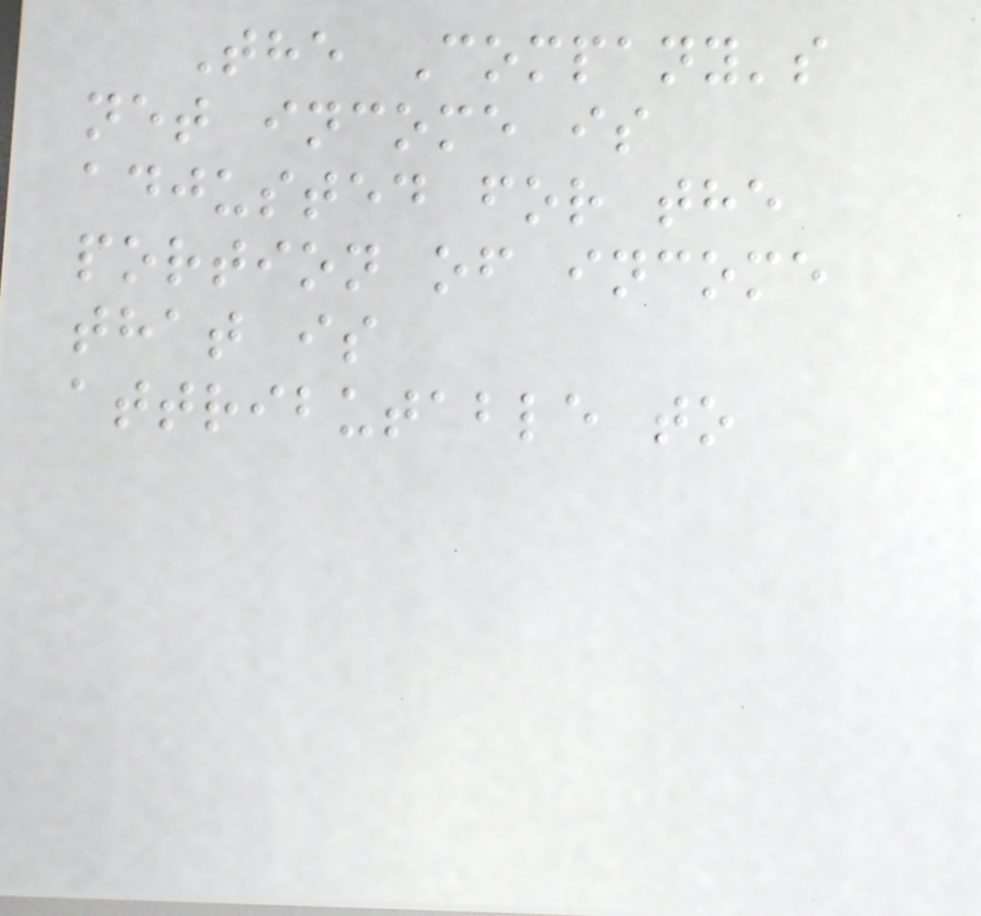The Company's
net income is
adjusted for the
portion of income
that is
attributable to
